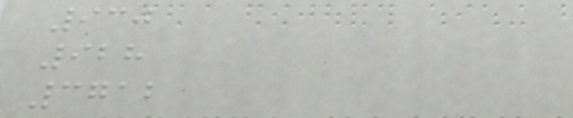930
928
3712
